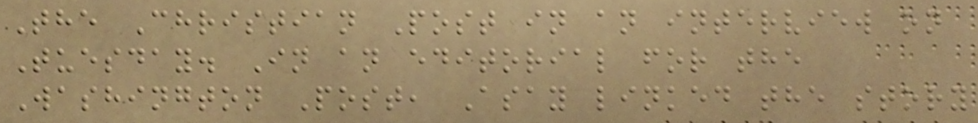The Christian Post in an interview on
Tuesday. In an editorial for the
Washington Post, Asay linked the story
